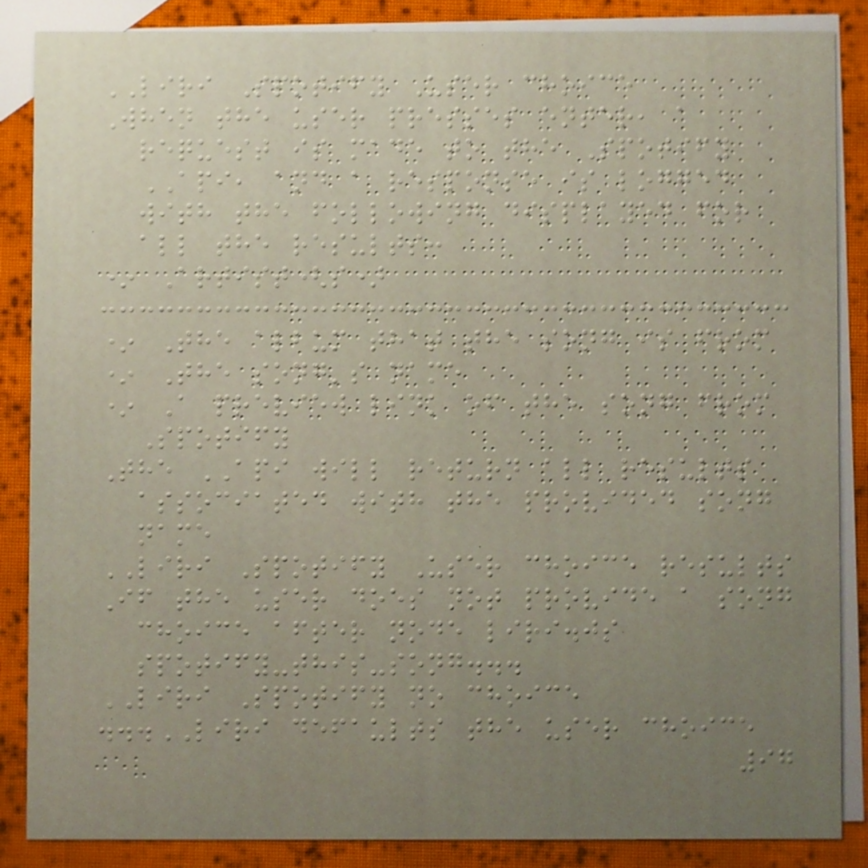LIRI Spotify User choice
When the user presses enter, a
request is made to the Spotify
API, and a response is logged
with the following displayed for
all the results:
* Artist(s)
* The album that the song is from
* The song's name
* A preview link of the song from
Spotify
The API will return all results
associated with the provided song
name
LIRI Spotify User choice results
If the user does not provide a song
choice after node liri.js
spotify-this-song...
LIRI Spotify no choice
...LIRI defaults the user choice
97
